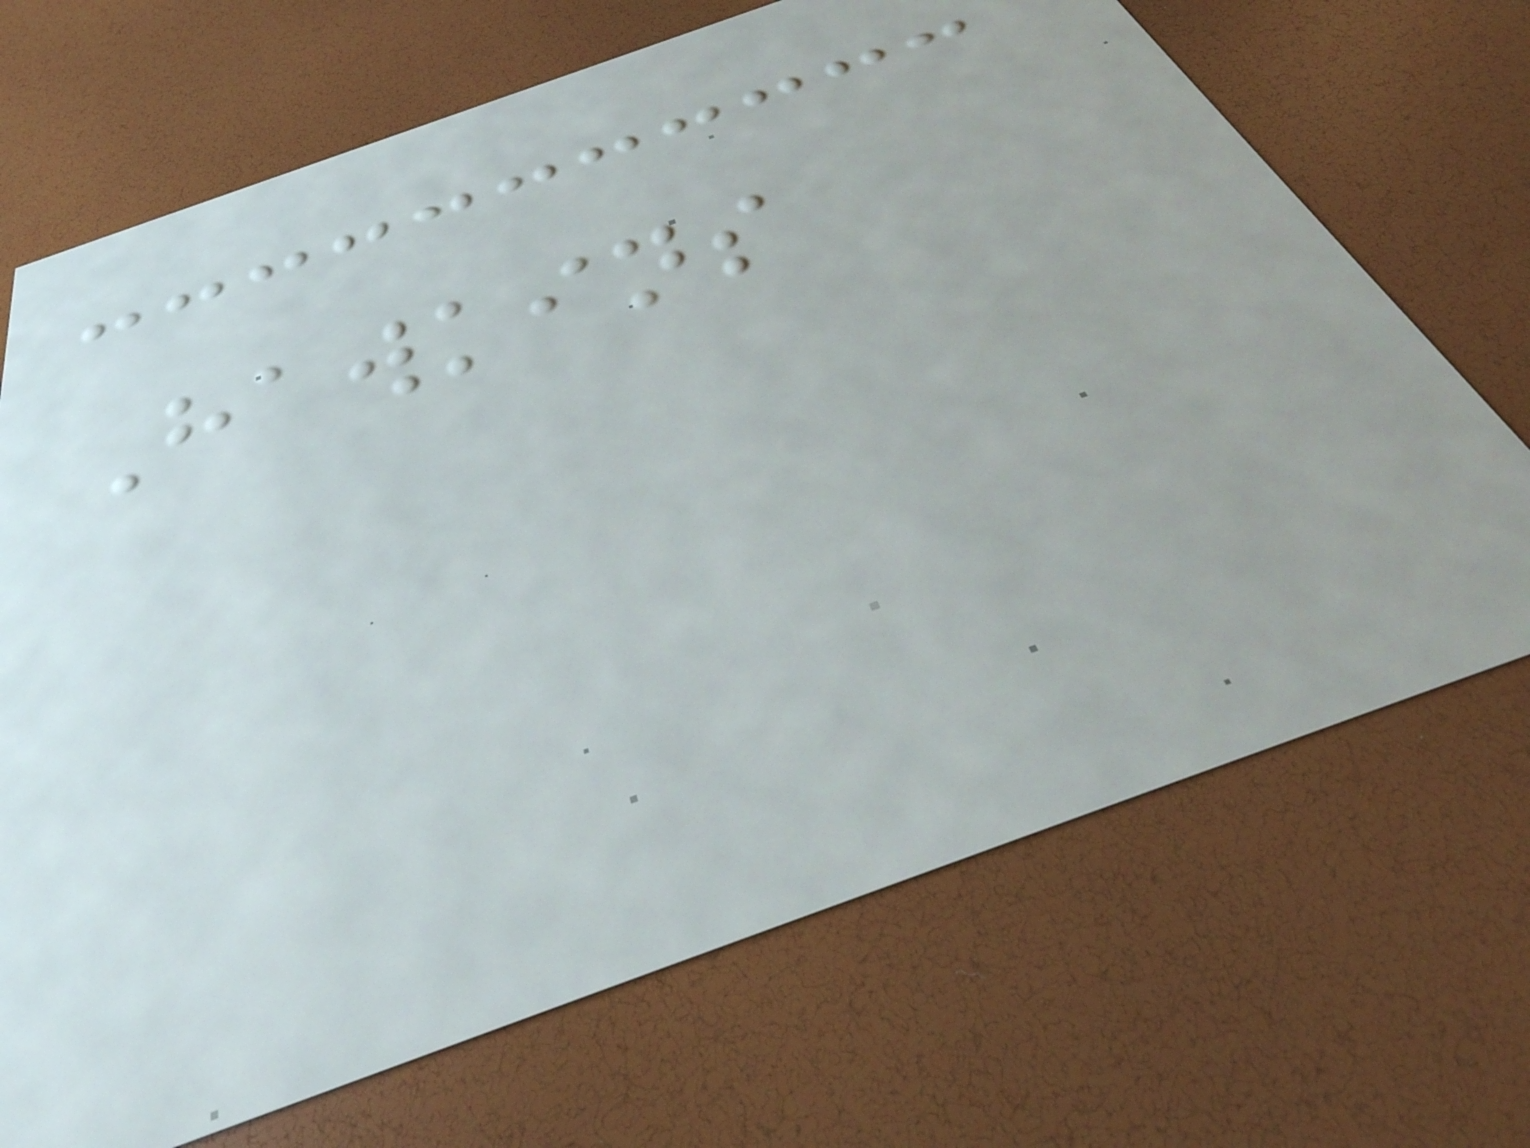Hawkins
